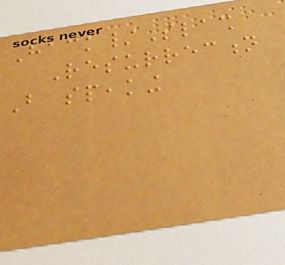Hack/Slash
Resurrection
But speaking
